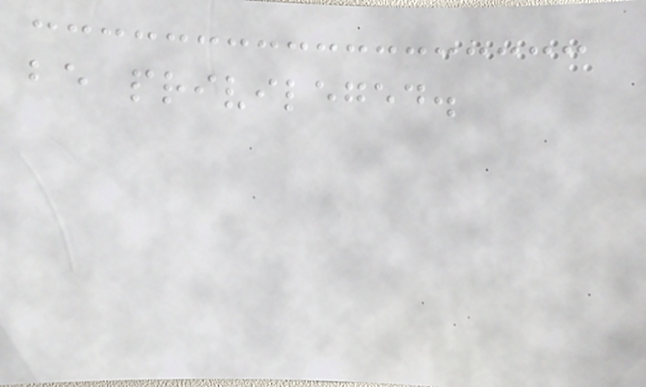be privileged.
